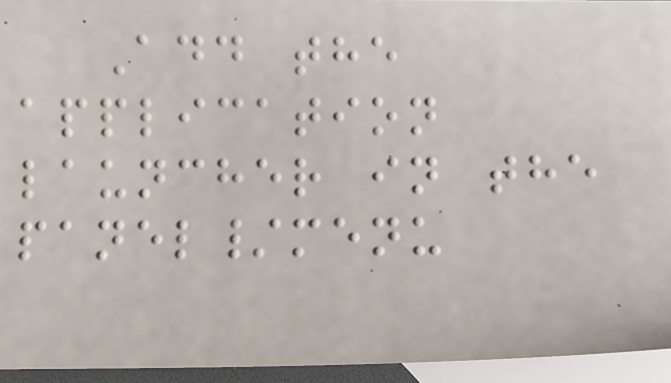Add the
application
launcher in the
panel/menu
